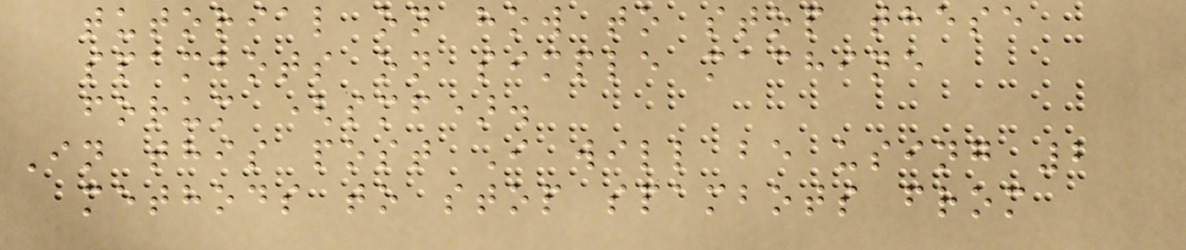tutorial on how to stop these
spambots on simple machine
forum (smf).
In this post I will be using 2
methods to stop spambots from
